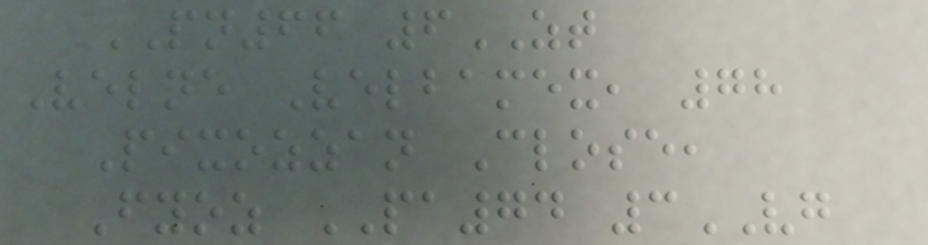PN66 6ZT
Velne Velbamex, 78
Pixozzan Close,
Fyoz PA74 3VG
